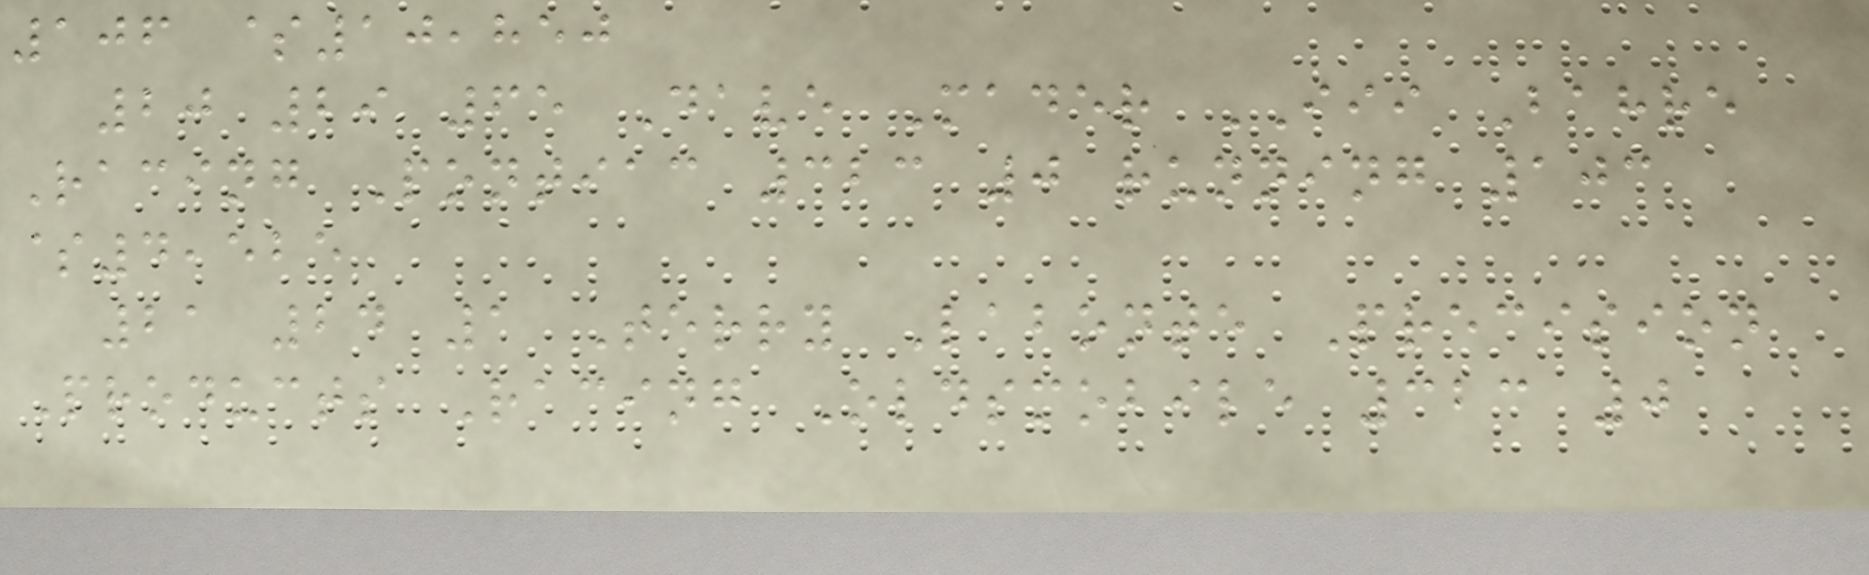106 $10,850
20 29 65 Dave Mader III Bahre
Racing Pontiac 323 0 running 103
$4,525
21 24 1 Terry Labonte Precision
Products Racing Oldsmobile 323 0
